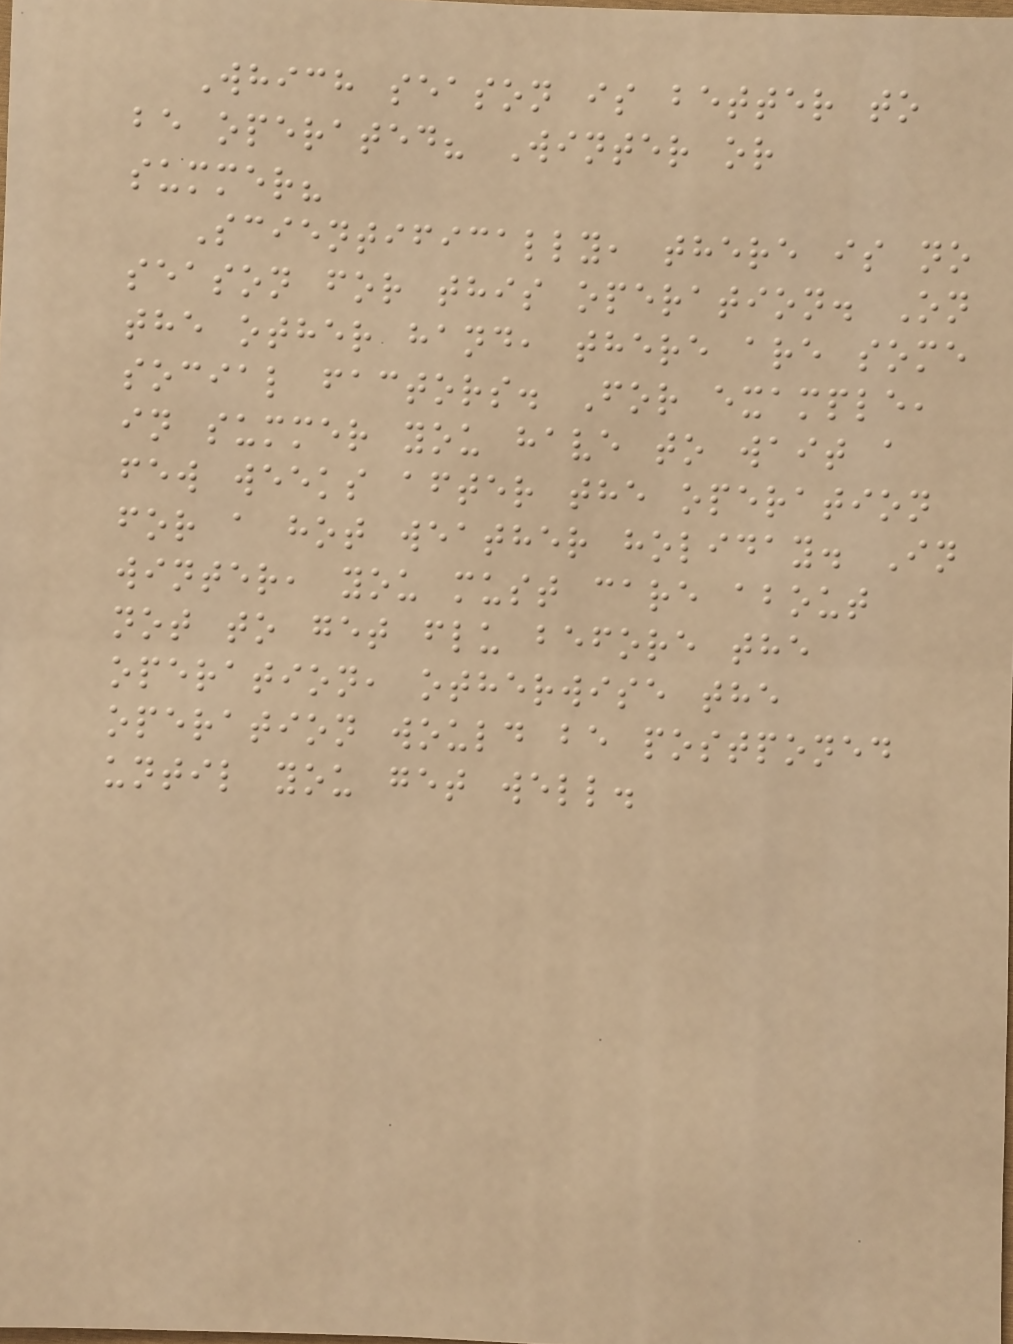Which season is better to
be operated? Winter or
summer?
Scientifically, there is no
season for this operation. On
the other hand, there are some
social factors. For example,
in summer you have to wait a
few weeks after the operation
for a hot weather holiday. In
winter, you must care about
not to get flu before the
operation, otherwise the
operation would be postponed
until you get well.
